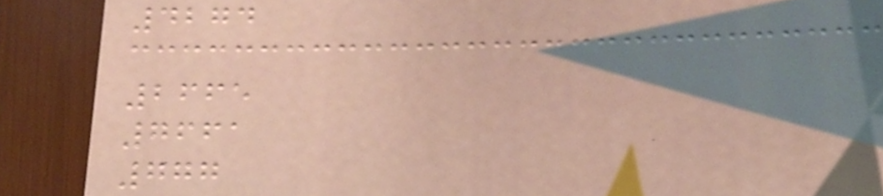4274
2665
7661
777
